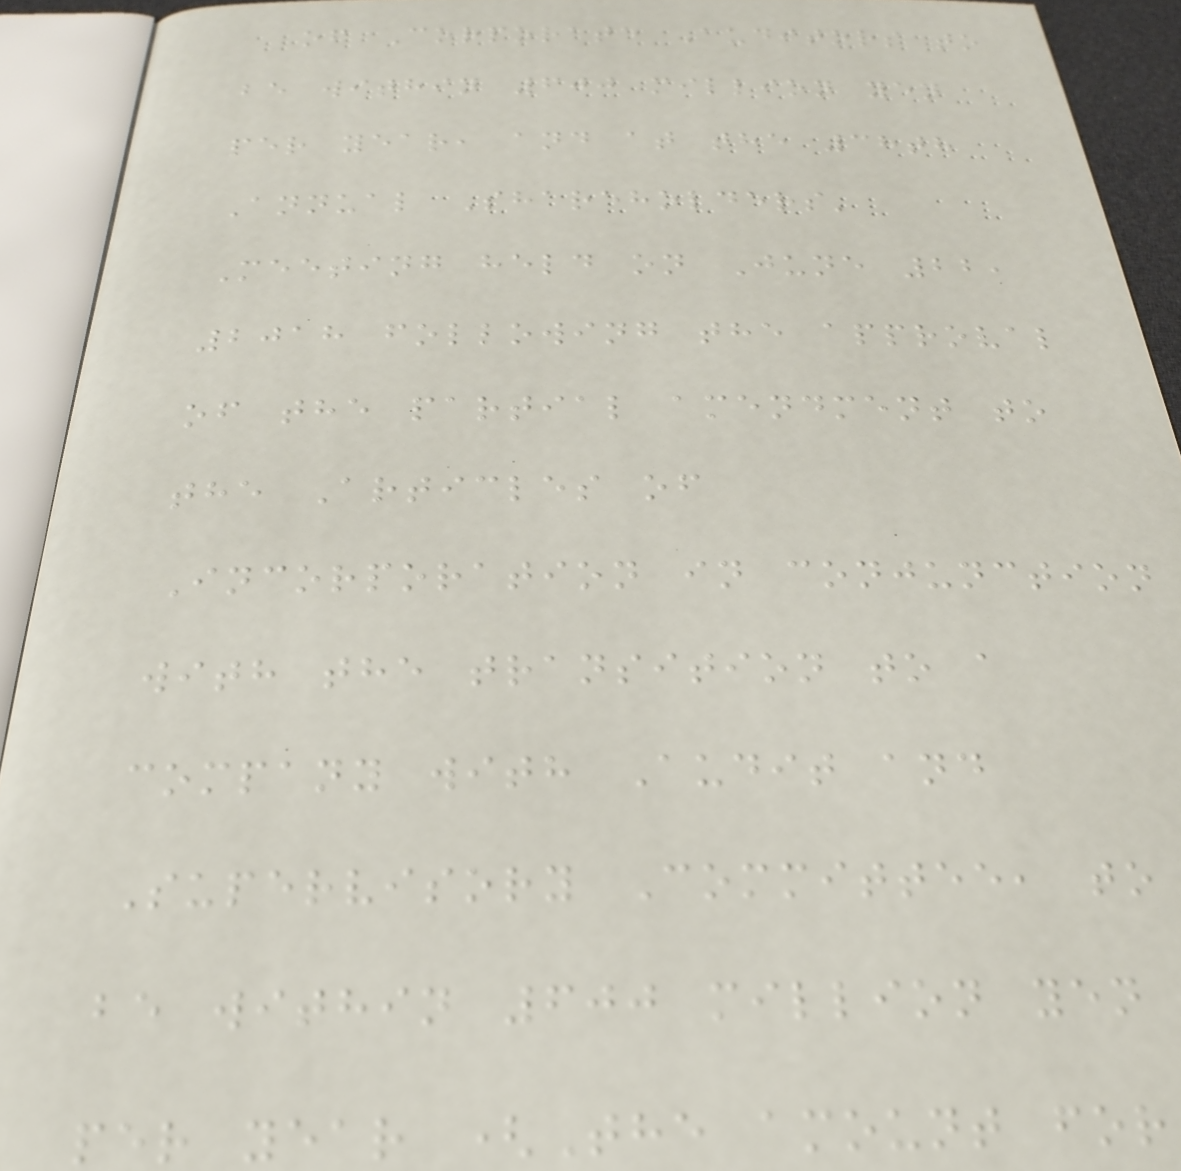of Corporate Auditors to
be within 600 million yen
per year, and at the 38th
Annual Shareholders'
Meeting held on June 22,
2018 following the approval
of the partial amendment to
the Articles of
Incorporation in conjunction
with the transition to a
company with Audit and
Supervisory Committee, to
be within 600 million yen
per year (The amount for
